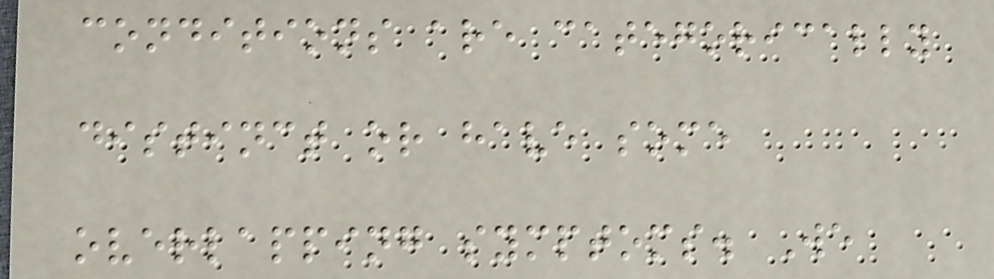conditions are categorically
distinct or have some
overlapping symptoms. We
